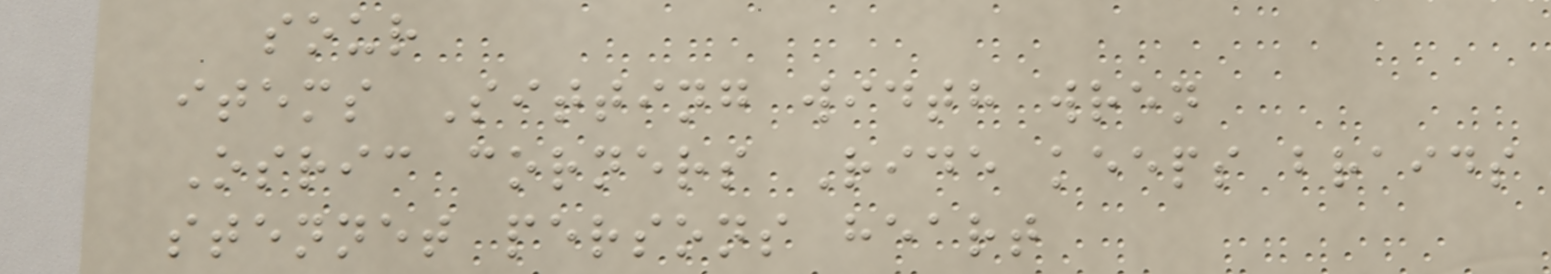sour
items Sitting width wren
Osric corners Ride keeps braids
stennet persons heart
